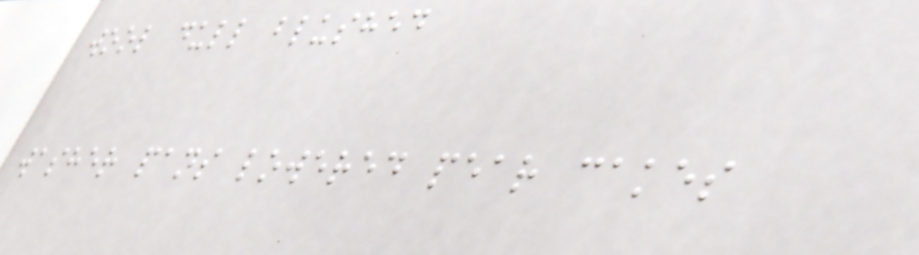wool dull blushed
washer pans lowered pear cakes
